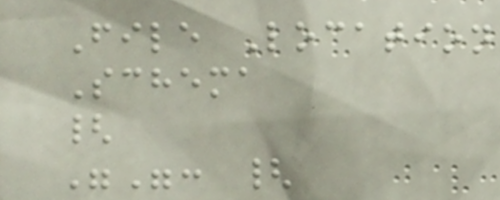File Location
Schema
{
"": {
